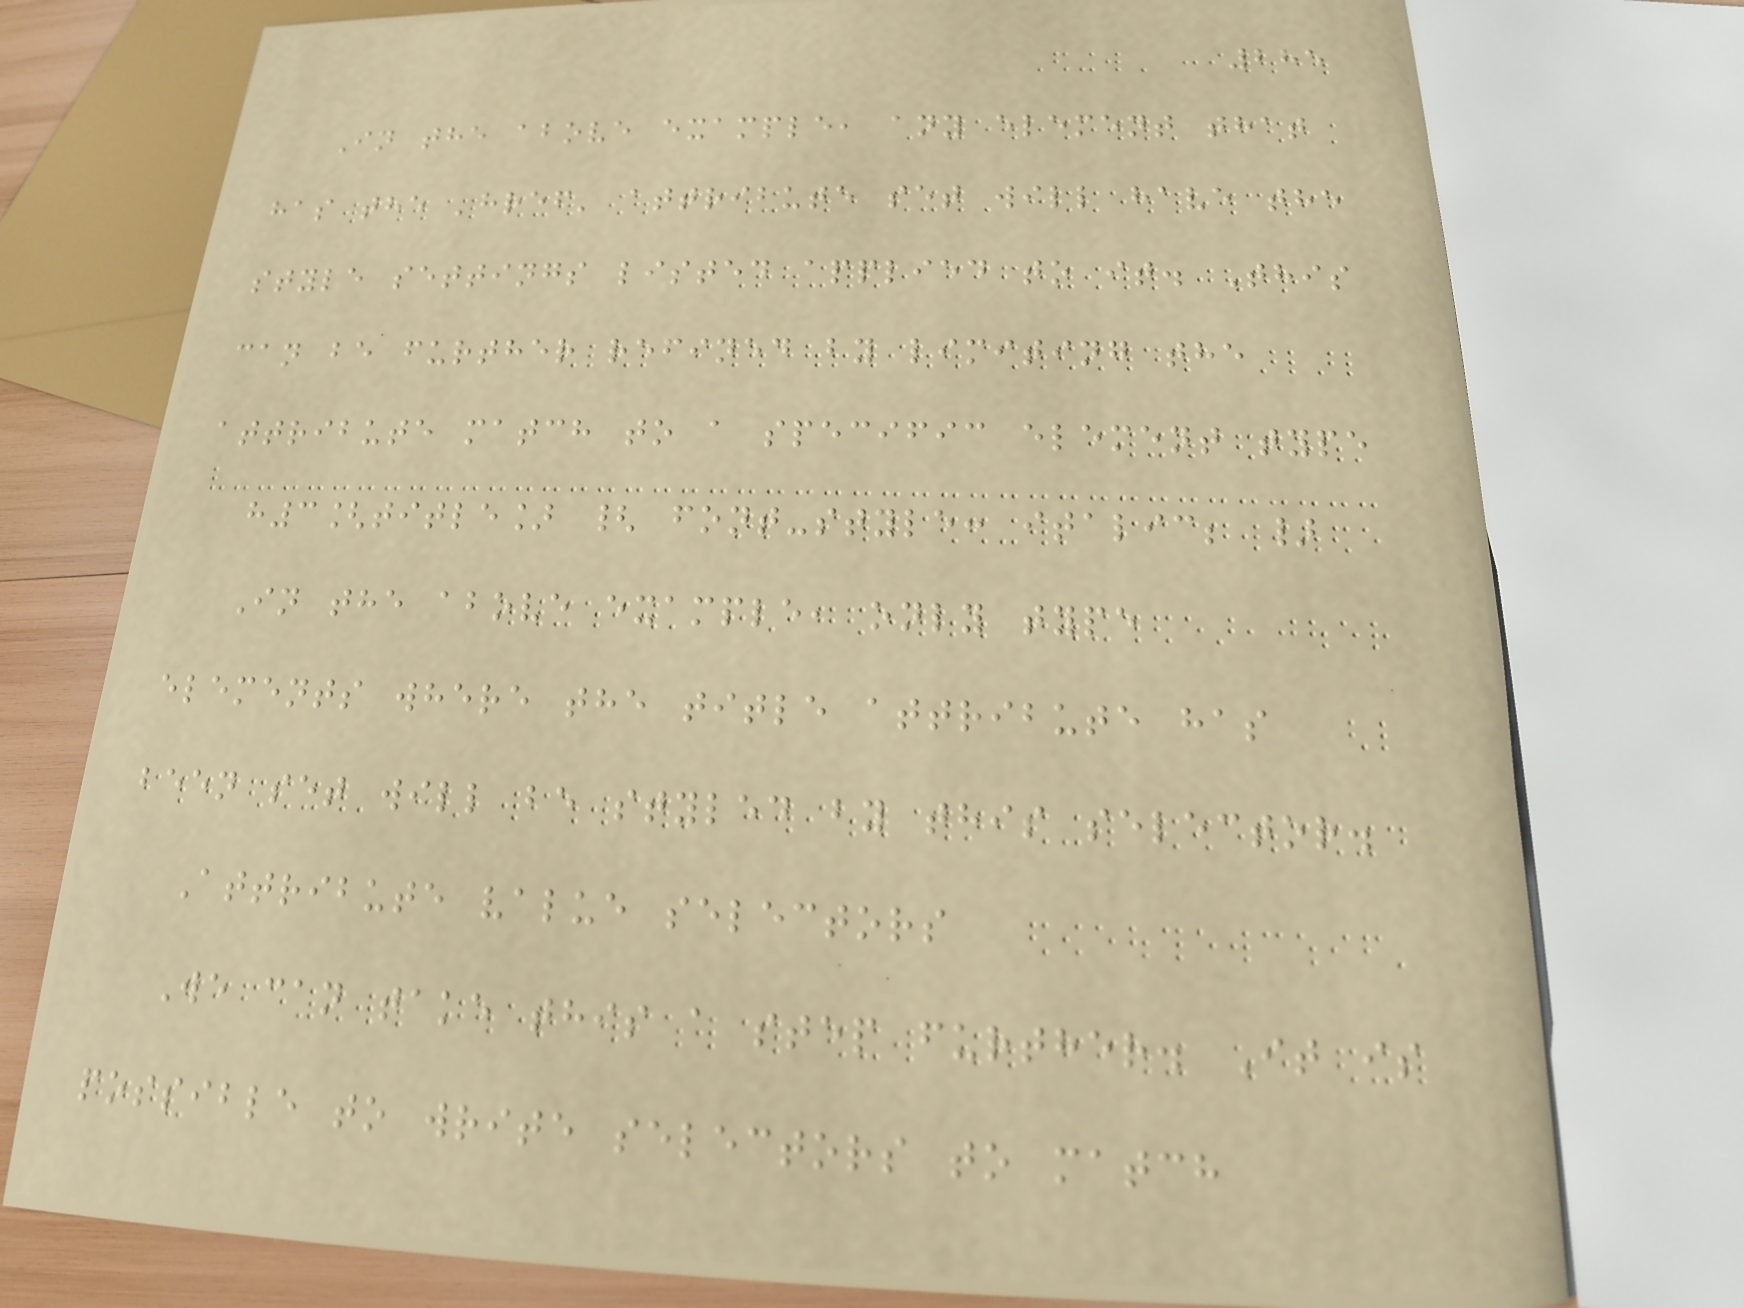285
In the above example, any element that
has the 'href' attribute set will have the
style settings listed applied to it. This
can be further refined by limiting the
attribute match to a specific element type
h3[title] { font-style: italic; }
In the above example, only type
elements where the title attribute has
been set will be styled by this selector.
Attribute value selectors
We can take this a step further. It is
possible to write selectors to match
